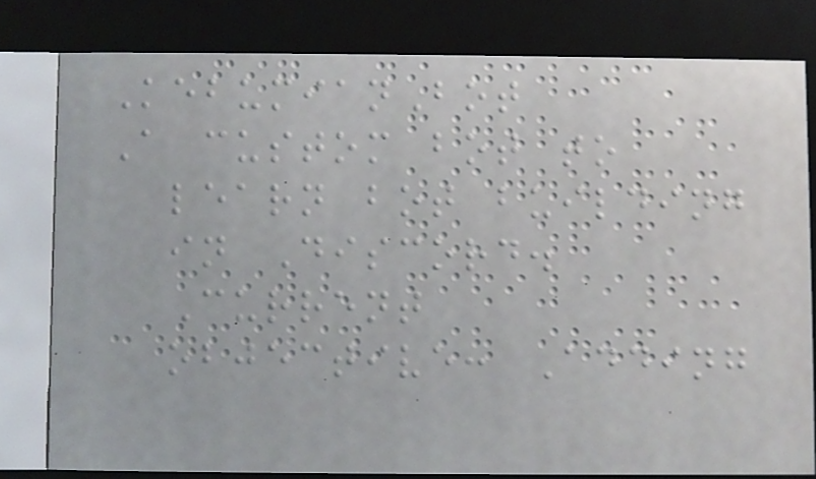KebumianBot
A custom bot to
learn bot building
in Discord.
Current
objective: Adding
